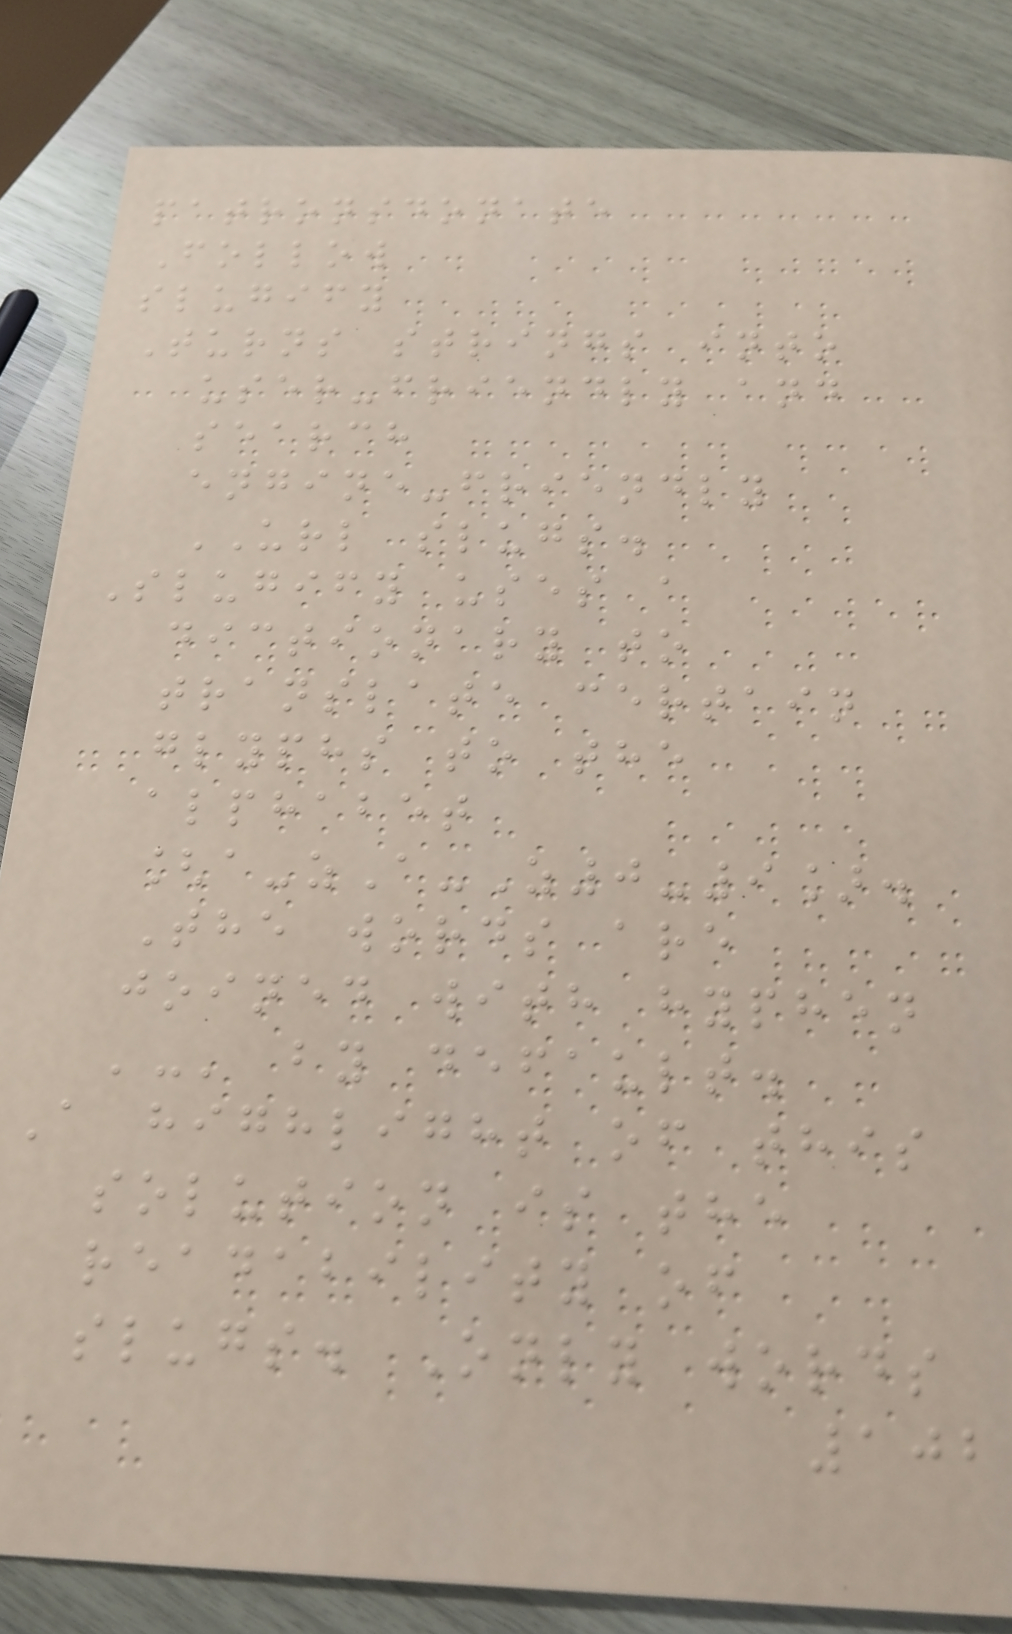patronsdonate
Follow
slugify
Turns strings into
user-friendly and
search
engine-friendly
URL slugs.
Slugify uses a
dictionary to
translate certain
glyphs to the
alphabet
[a-zA-Z0-9].
The words are
joined with hyphen
'-' by default.
A highlight of this
solution is the
readability of
slugs. Only words
102
